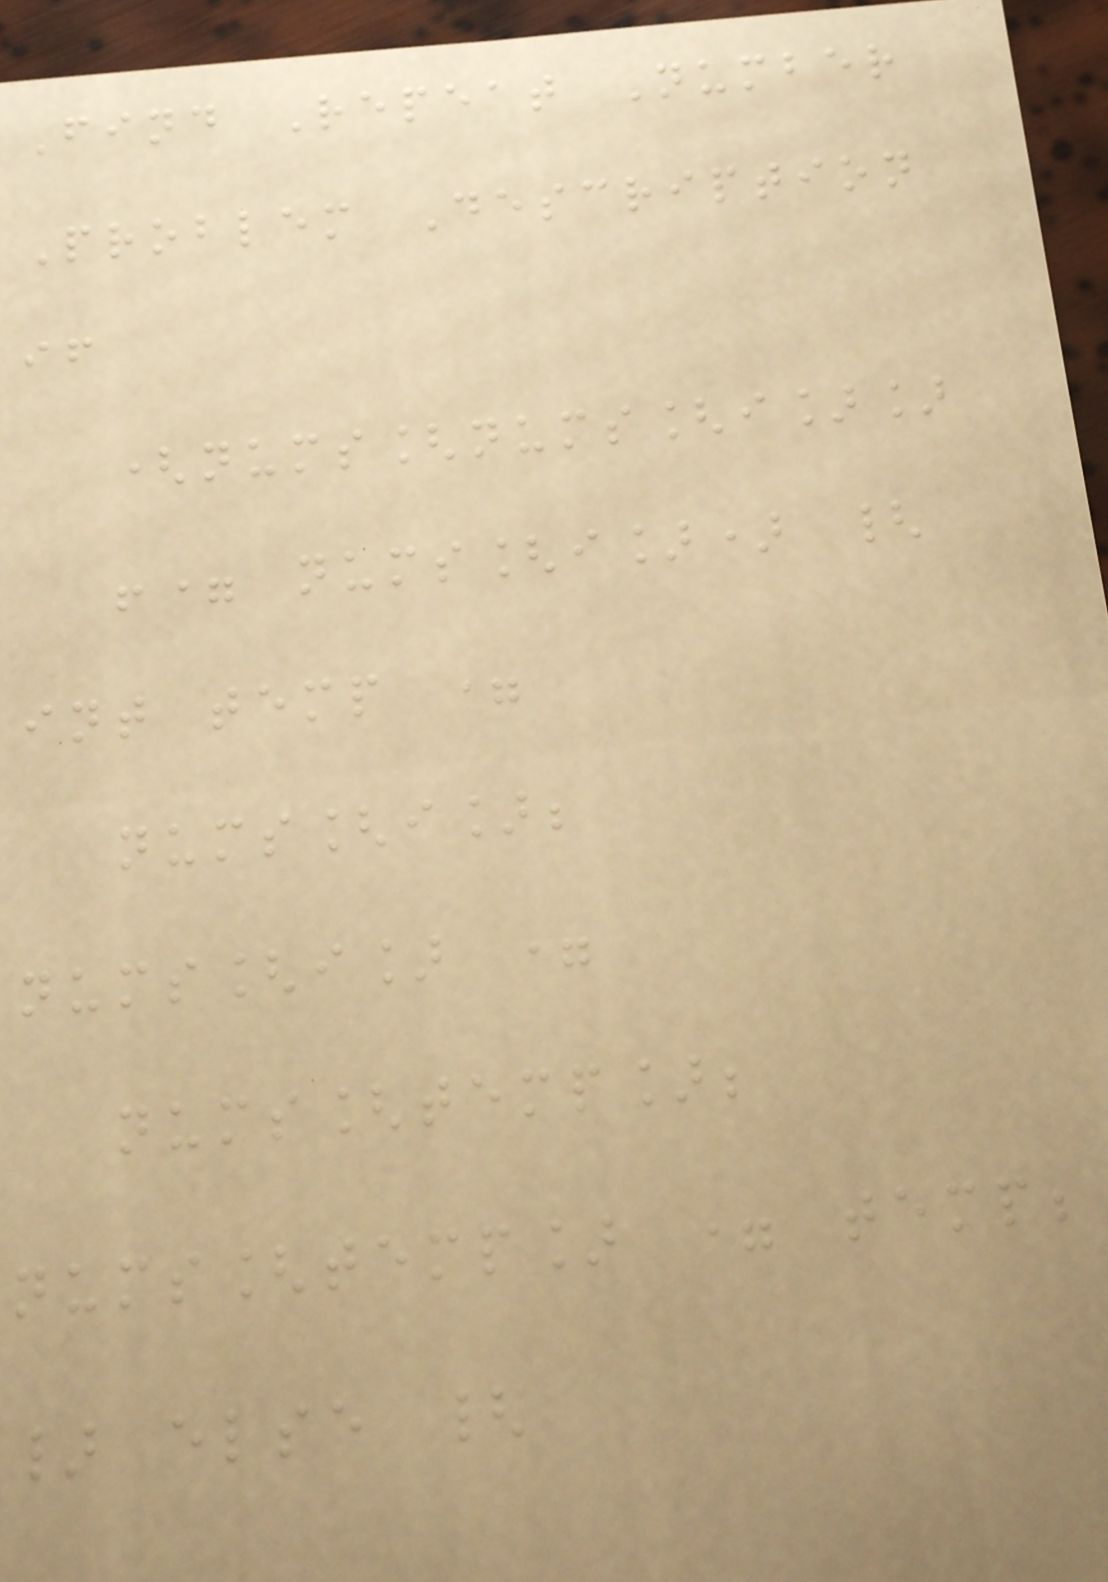Find Repeat Number
Problem Description
if
(nums[nums[i]]
!= nums[i]) {
int temp =
nums[i];
nums[i] =
nums[temp];
nums[temp] = temp;
} else {
